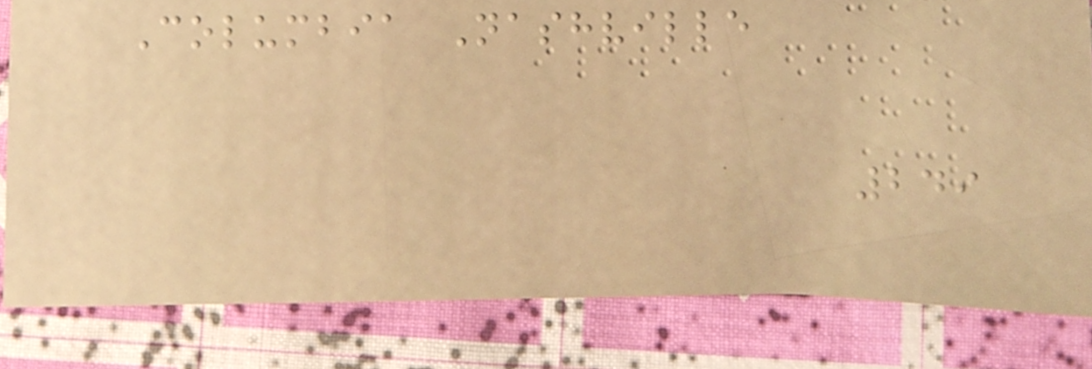Columbia Nashville
249
